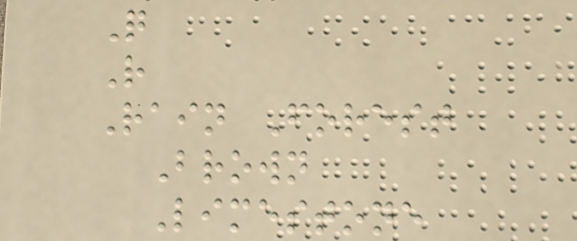Q
R
Rain Forest
Brown
Limestone
